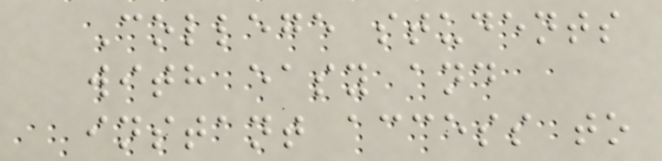College students
with easy and
instant access to
